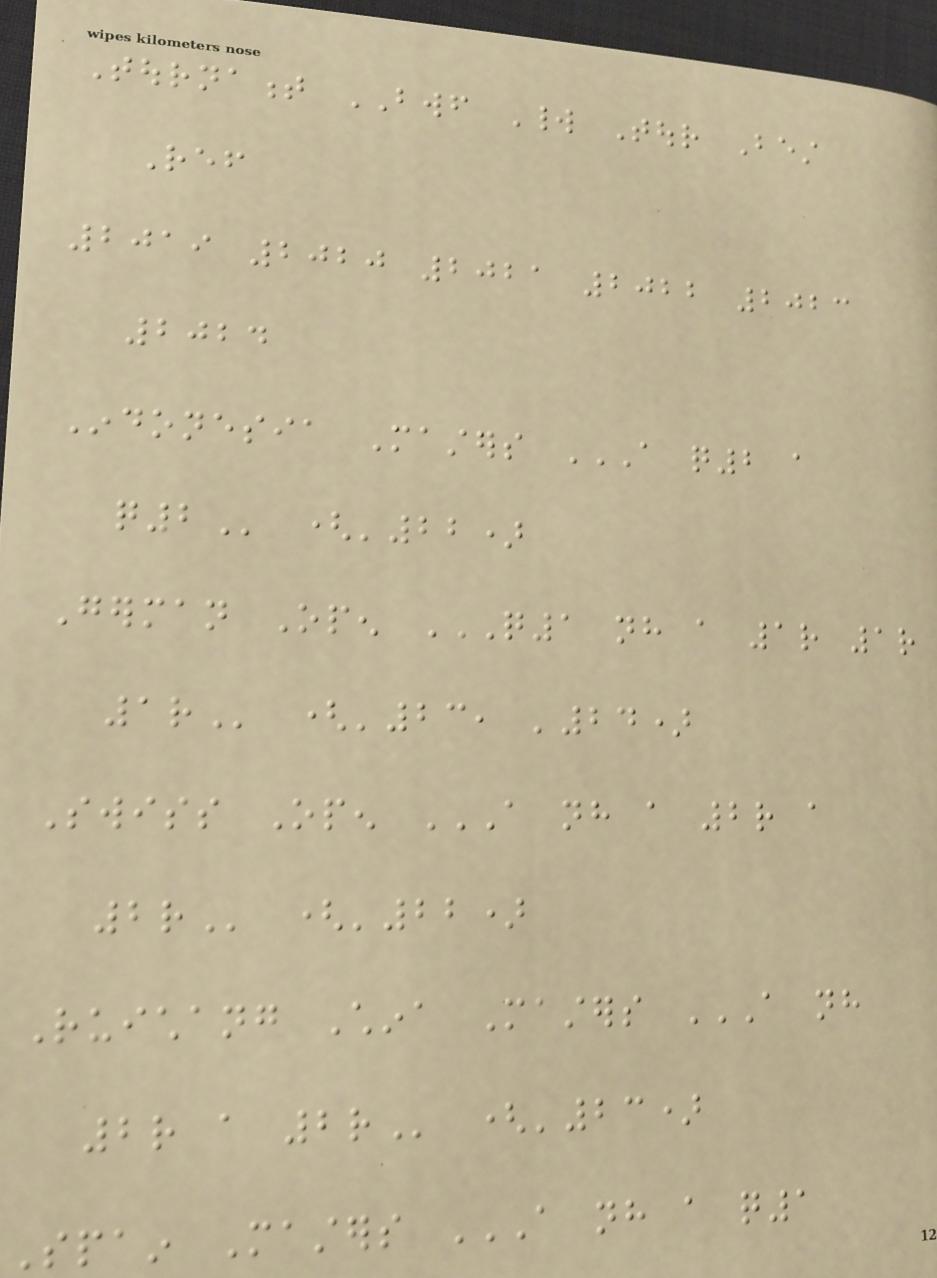Tournament BWF World Tour Best
Ref
2019 2020 2021 2022 2023
2024
Indonesia Masters A Q2 A
Q2 ('22)
German Open Q1 NH A 1R 1R
1R ('23, '24)
Swiss Open A NH A 2R A
2R ('22)
Ruichang China Masters A NH
2R A 2R ('23)
Spain Masters A NH A Q1
